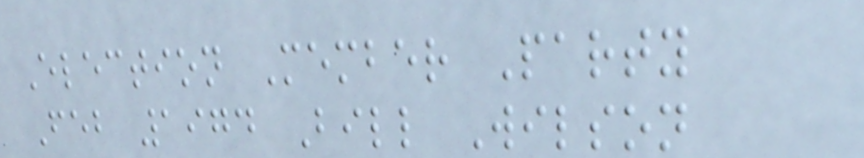Election Member Party
Feb 1974 Bill Wilson
